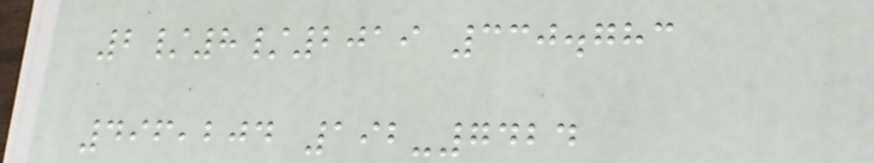2/8/2019 330.783
496,204 192-7424
